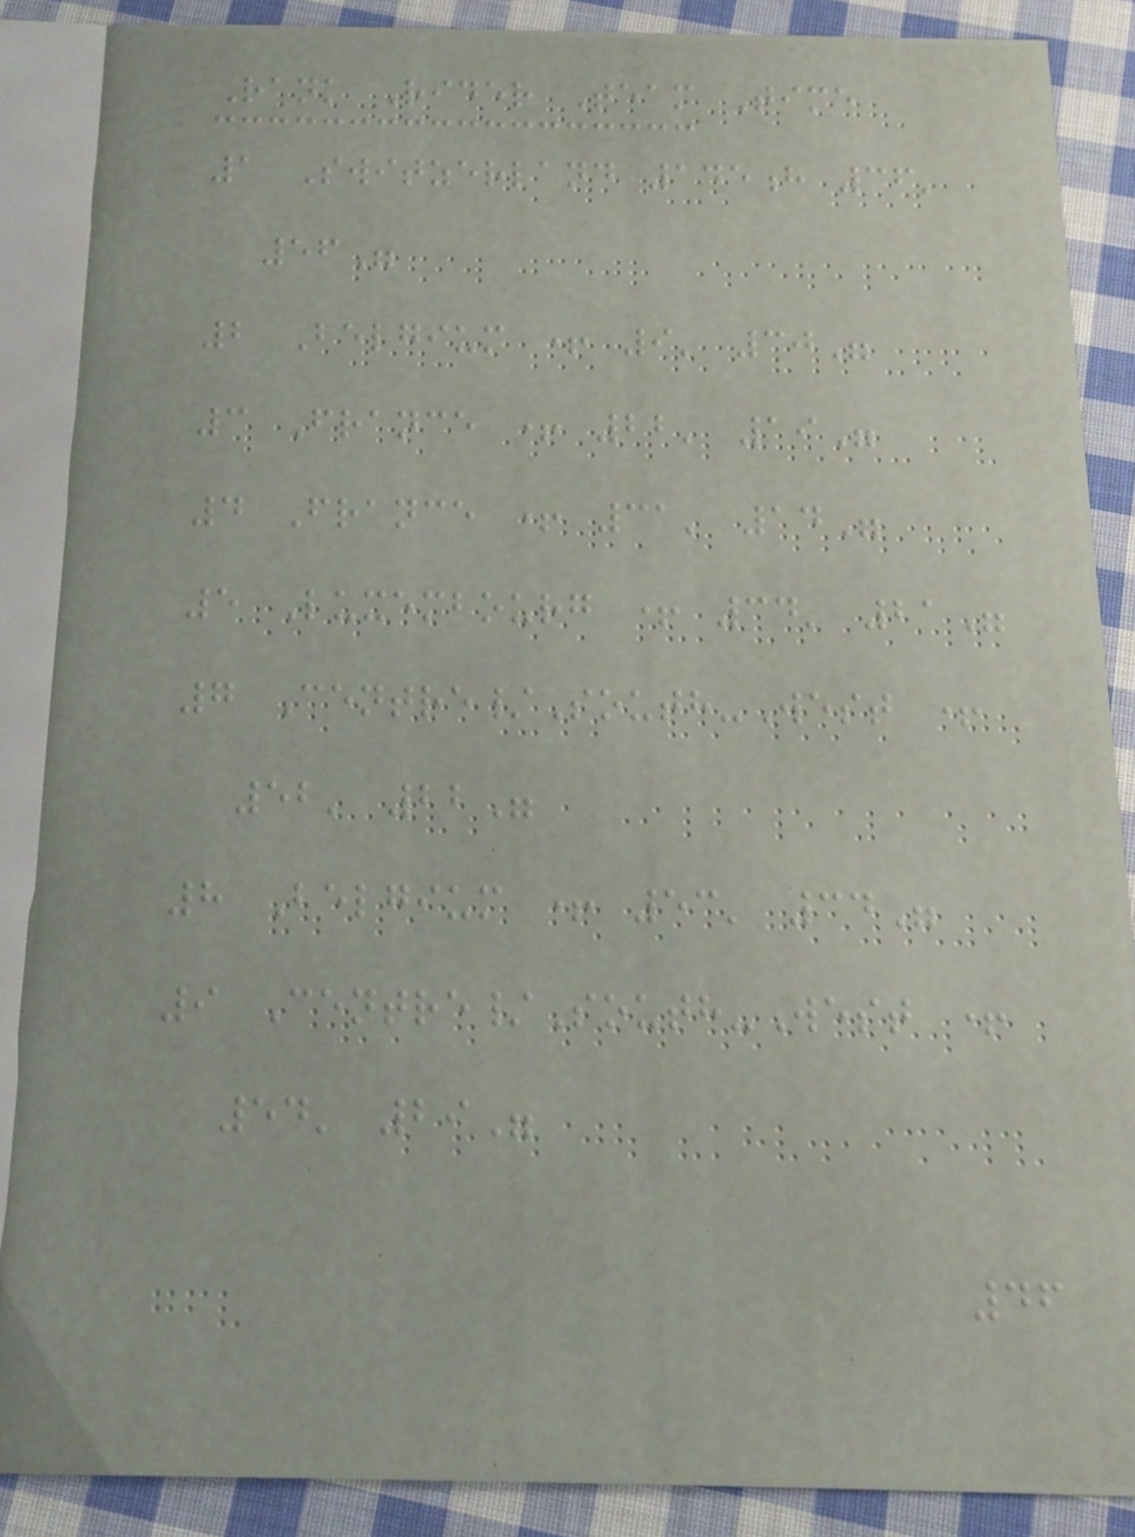Rank Rider Team Time
1 Switzerland 145h 36'
56"
2 Belgium + 9' 30"
3 France + 22' 19"
4 France + 31' 14"
5 Luxembourg + 34' 21"
7 Centre/South-West +
52' 22"
8 Belgium + 53' 34"
9 Centre/South-West +
54' 29"
46
